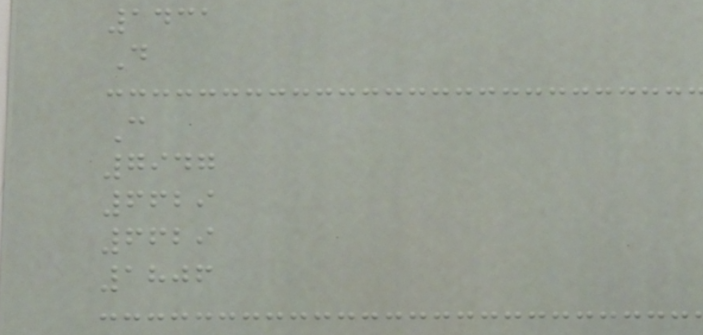1431
D
C
7947
6629
6629
1806
